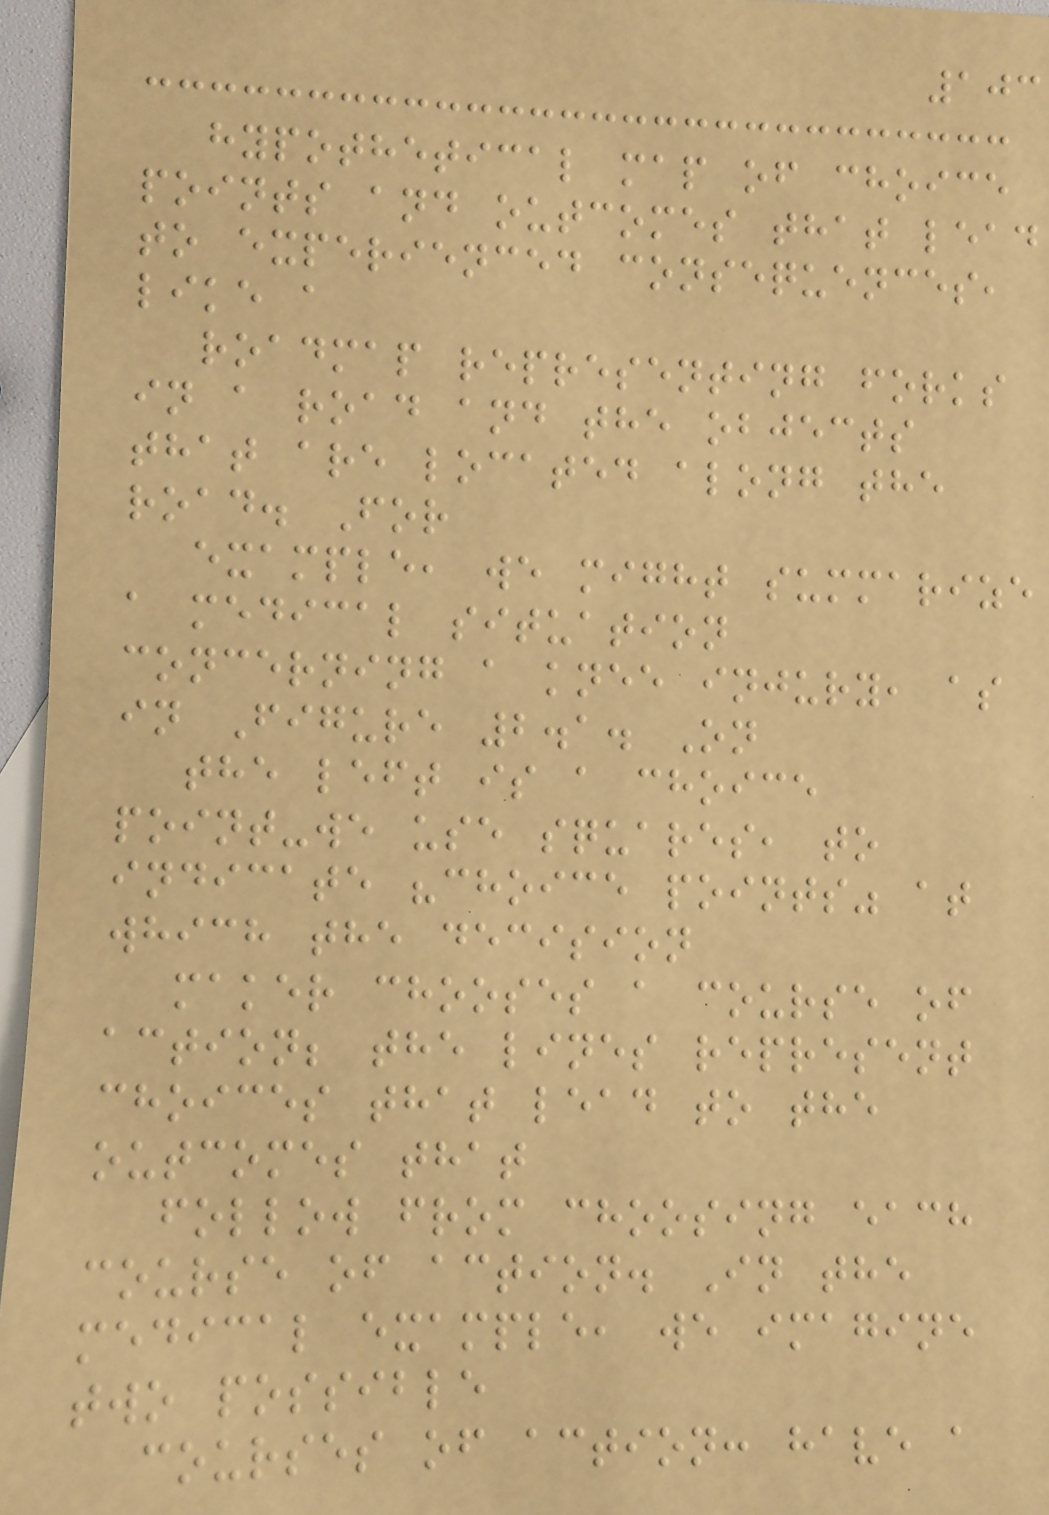103
hypothetical map of choice
points and outcomes that lead
to experienced consequences,
like a
roadmap representing forks
in a road and the objects
that are located along the
road. For
example, we might summarize
a medical situation
concerning a knee injury, as
in Figure 2.1. On
the left is a choice
point-we use squares, to
indicate "choice points" at
which the decision
maker chooses a course of
action; the lines represent
choices that lead to the
outcomes that
follow from choosing each
course of action. In the
medical example, we imagine
two possible
courses of action: have a
